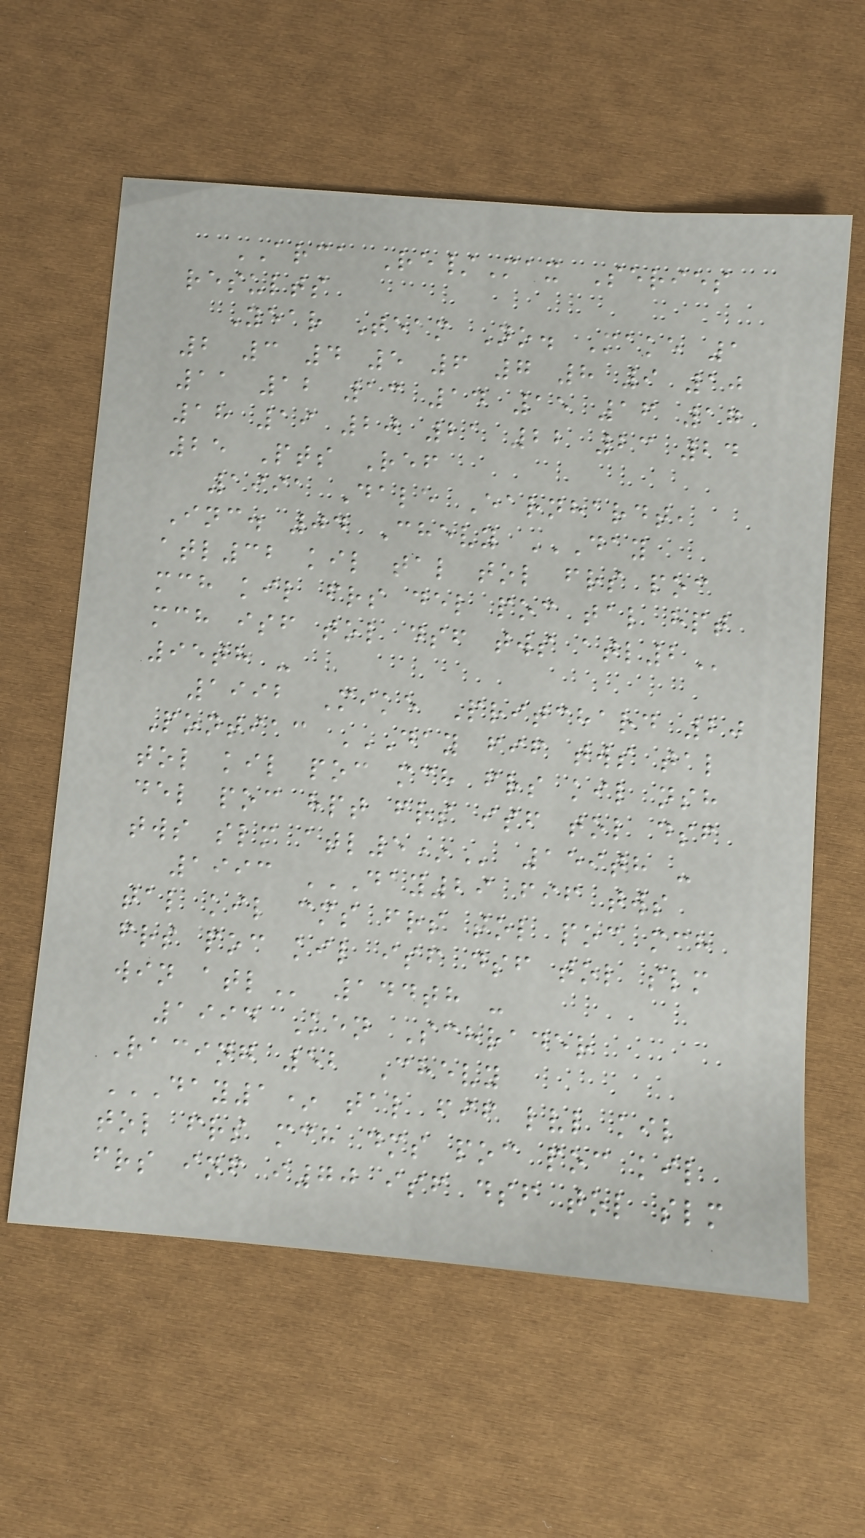ARCA Re/Max Series
results
Year Team No. Make 1
2 3 4 5 6 7 8 9 10
11 12 13 14 15 16 17
18 19 20 21 22 23 24
25 Pts Ref
1991 Dale Earnhardt,
Inc. 04 Chevy DAY
ATL32 KIL TAL TOL FRS POC
MCH KIL FRS DEL POC TAL HPT
MCH ISF TOL DSF TWS ATL2
95th -
1992 Mike Pritchard 20
Pontiac DAY FIF TWS TAL
TOL KIL POC MCH FRS KIL NSH
DEL POC HPT FRS ISF TOL DSF
TWS SLM ATL5* 159th -
1993 DAY29 FIF TWS
TAL KIL CMS FRS TOL POC MCH
FRS POC KIL ISF DSF TOL SLM
WIN ATL 144th -
1994 Ken Schrader
Racing 52 Chevy
DAY1* TAL FIF LVL KIL
TOL FRS MCH DMS POC POC KIL
FRS INF I70 ISF DSF TOL SLM
